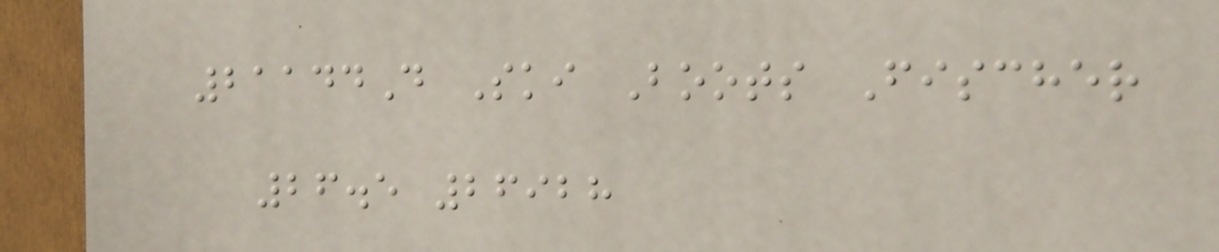21144D Ski Boots Fischer
26.5 26928
